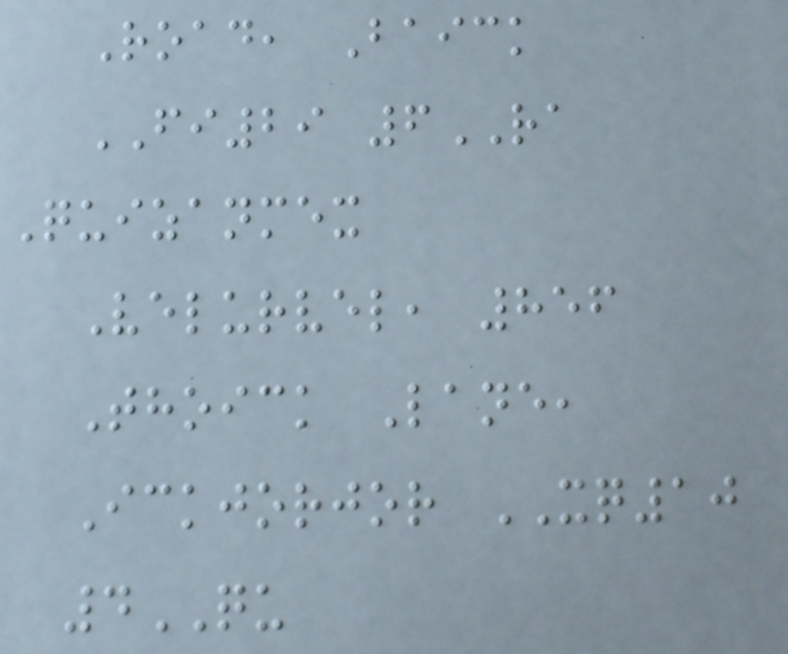Road, Baick
FI29 6RA
Quizanmex
Velurvel, 856
Thoick Lane,
Ickjorjor XQ10
4QU
